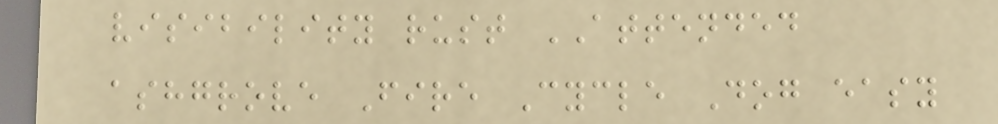visibility rust ATTENDED
ashgrove Fire Cycle Dog easy
